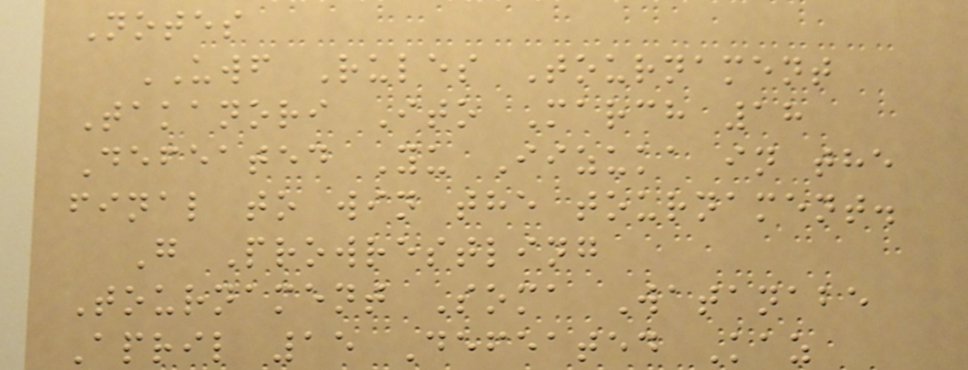Notes
UWF Rules Tournament
Takanori Ito March 18
Defeated Yu Iizuka in the
final to win the tournament.
G Prowrestling
Tournament Soma Watanabe
April 15 Defeated Kaz
